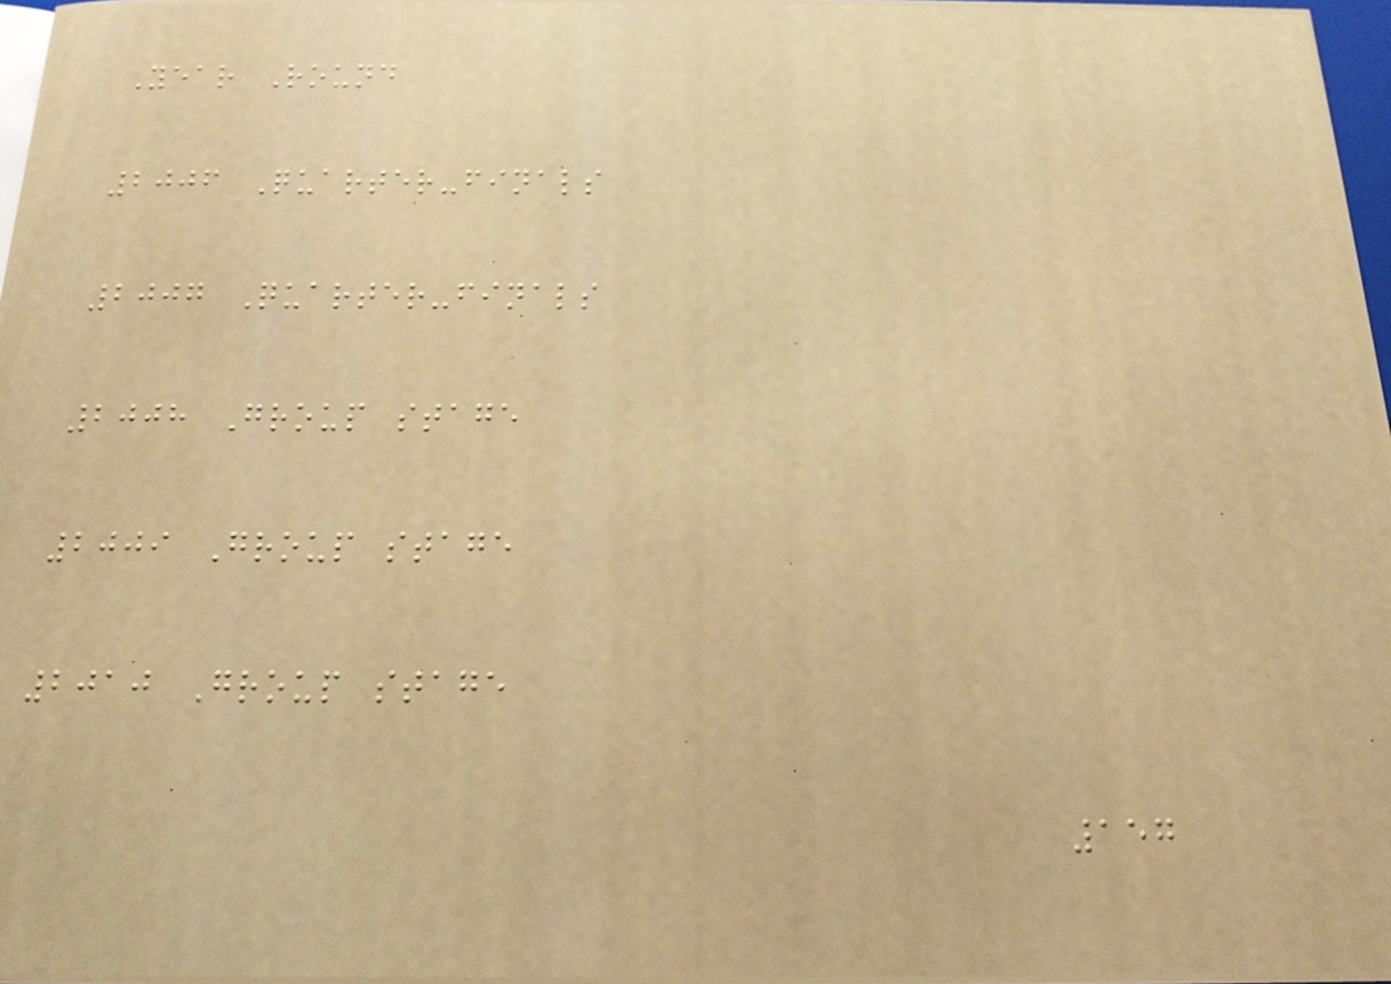Year Round
2006 Quarter-finals
2007 Quarter-finals
2008 Group stage
2009 Group stage
2010 Group stage
157
